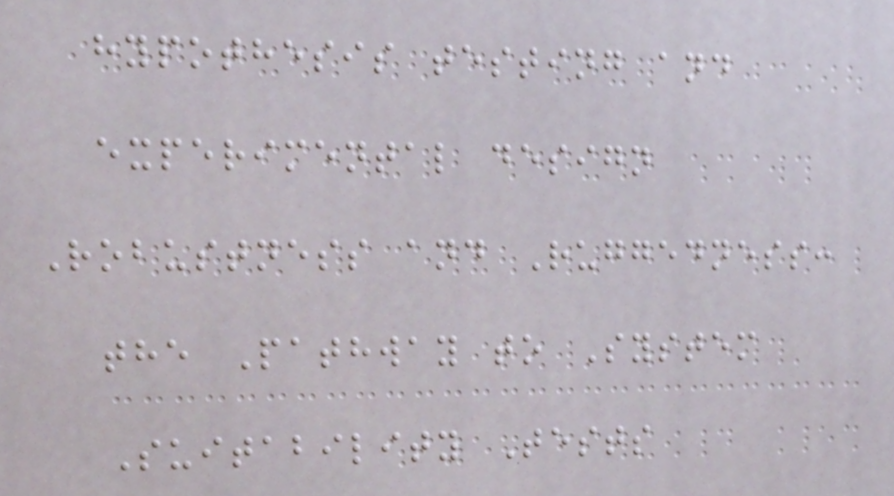hypothesis testing and
experimental design
Robustness and Ruggedness:
the Pathway to System
Suitability Tests
